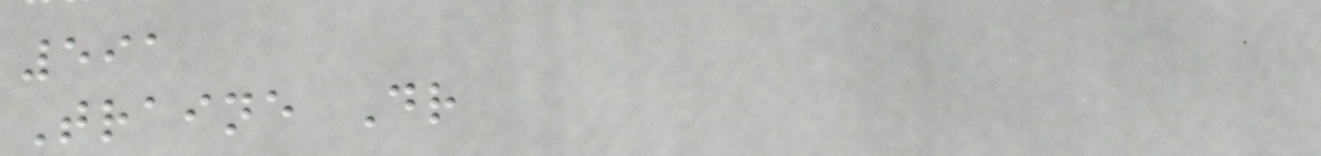591
Traine Dr
